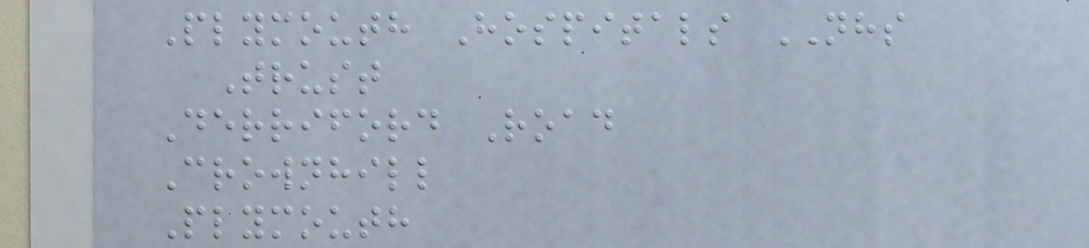Plymouth Hospitals NHS
Trust
Derriford Road
Crownhill
Plymouth
